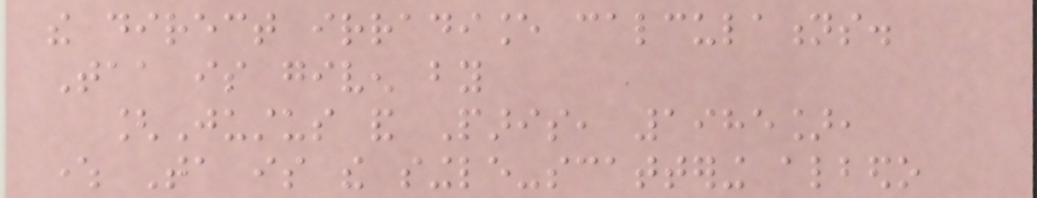the direct irradiance calculations.
Taa is given by
[Justus and Paris, 1985],
where Ta is the single-scattering albedo
